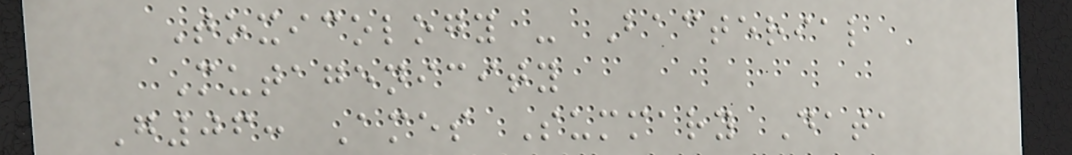Toxicology - Bacterial
Mutagenicity
G06: Ames Summary Data
